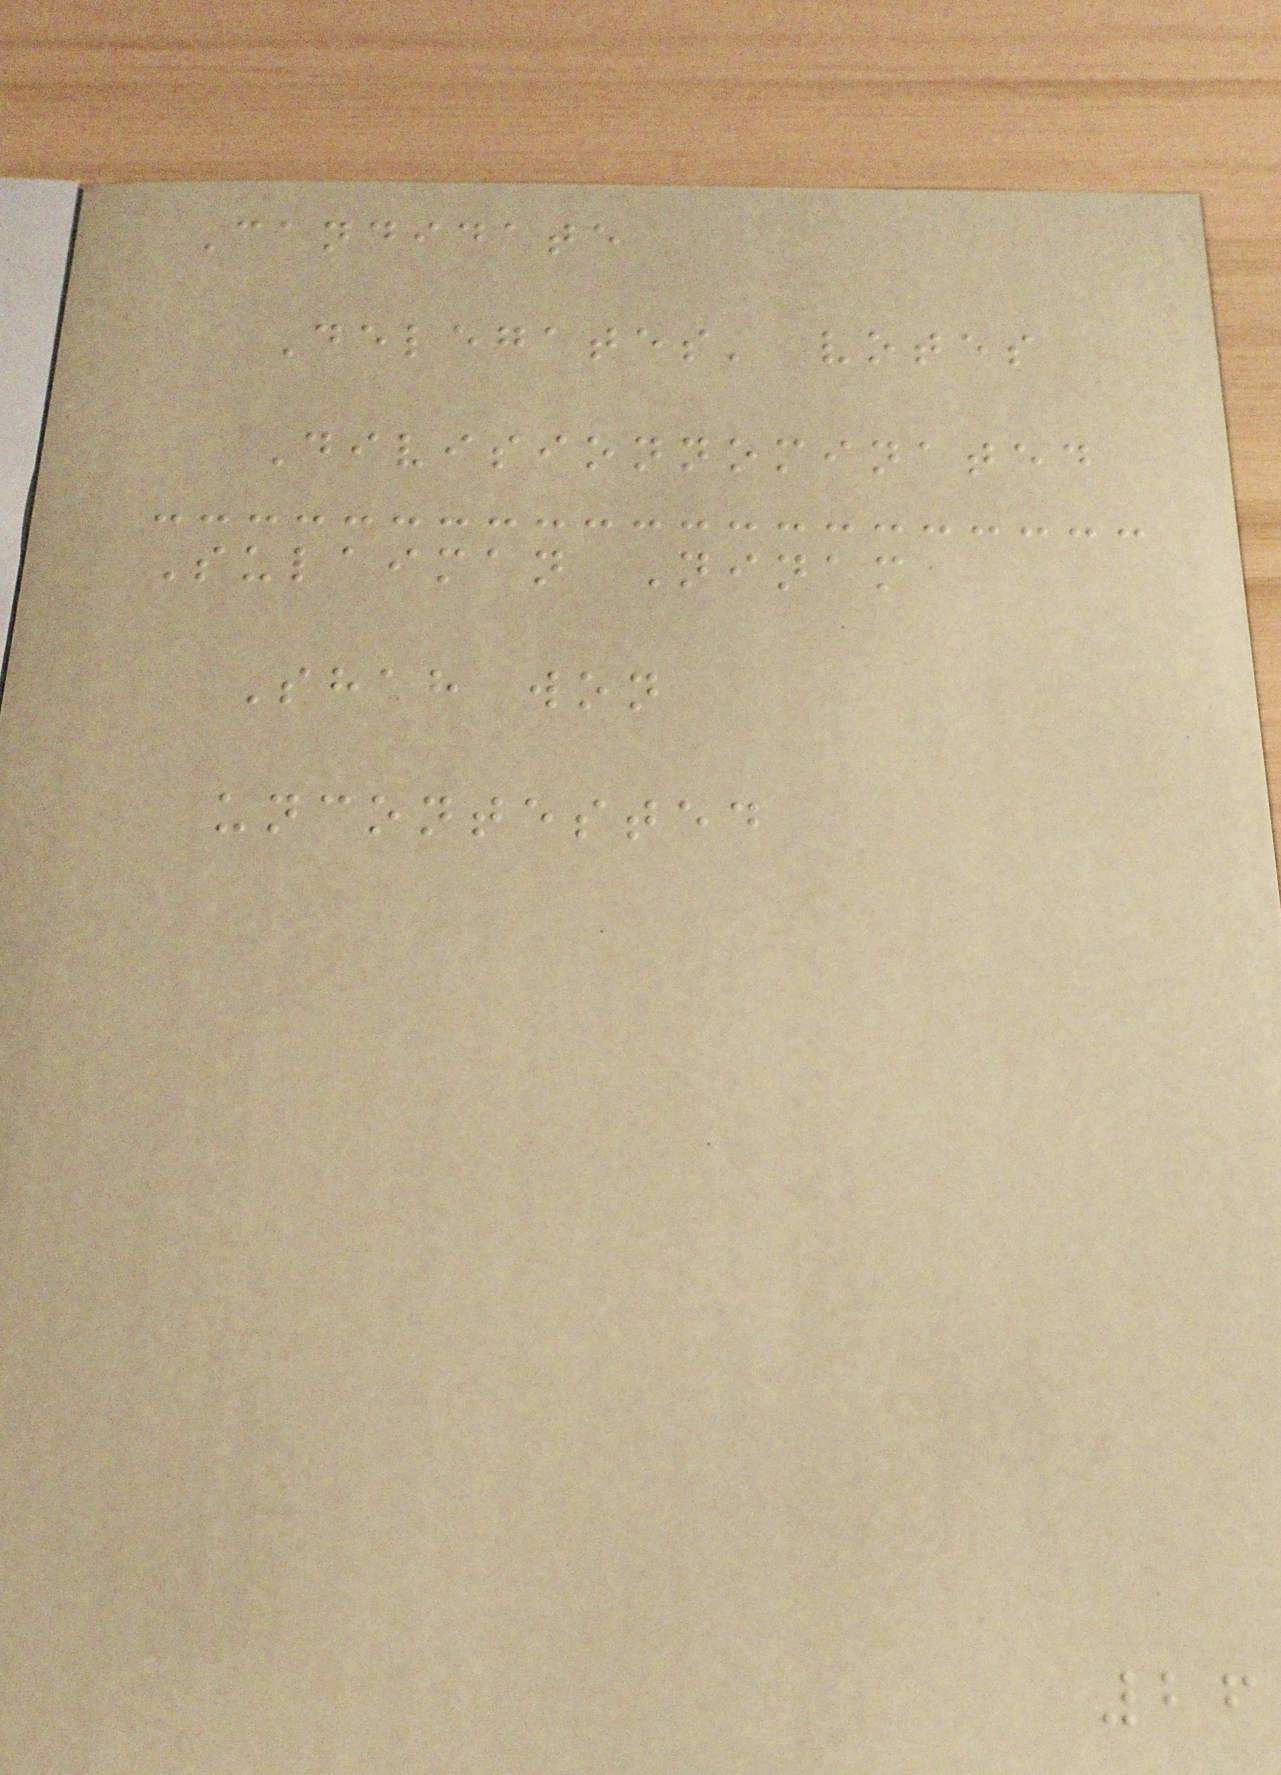Candidate
Delegates' votes
Divisionnominated
Sulaiman Ninam
Shah won
uncontested
26
